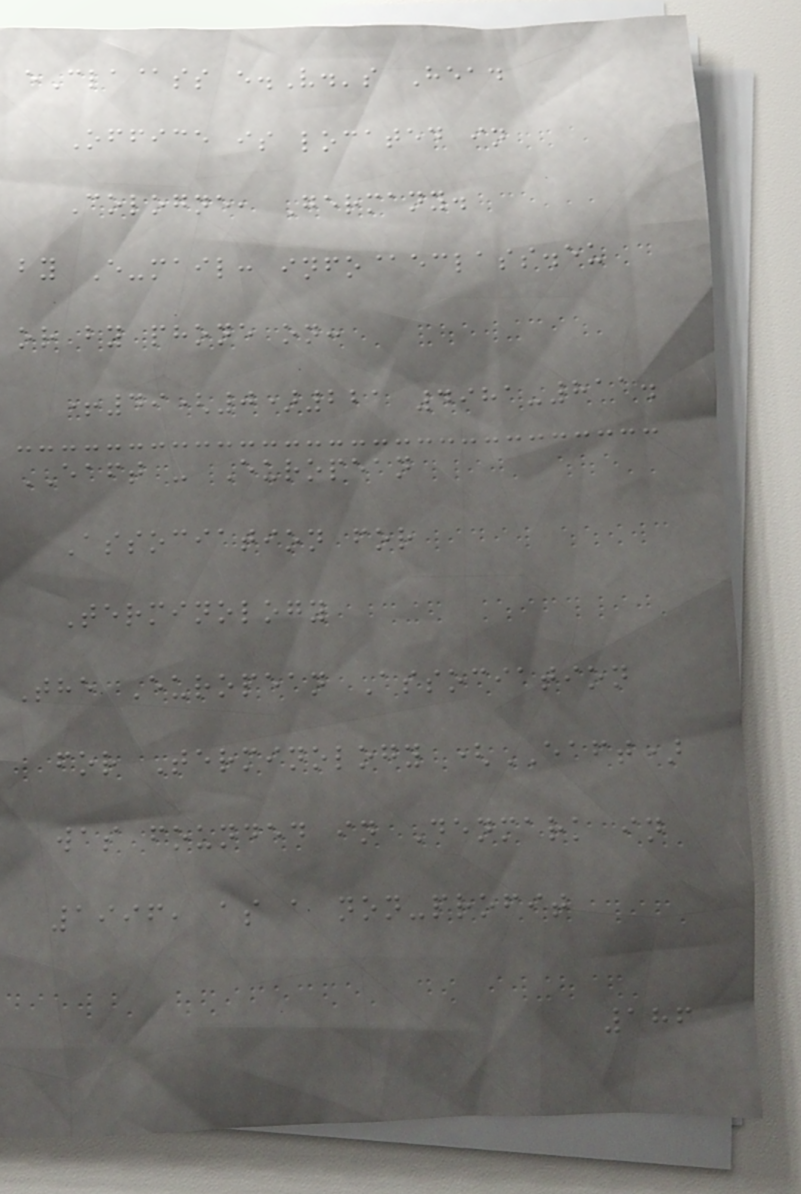eCla@ss e.V.'s Head
Office is located in
Cologne, Germany.
by E-mail: info@eclass.eu
or by phone on:
+49(0)221 4981-811.
EAFT - European
Association for
Terminology
The European Association
for Terminology (EAFT)
was founded in Denmark in
1996, as a non-profit
186
